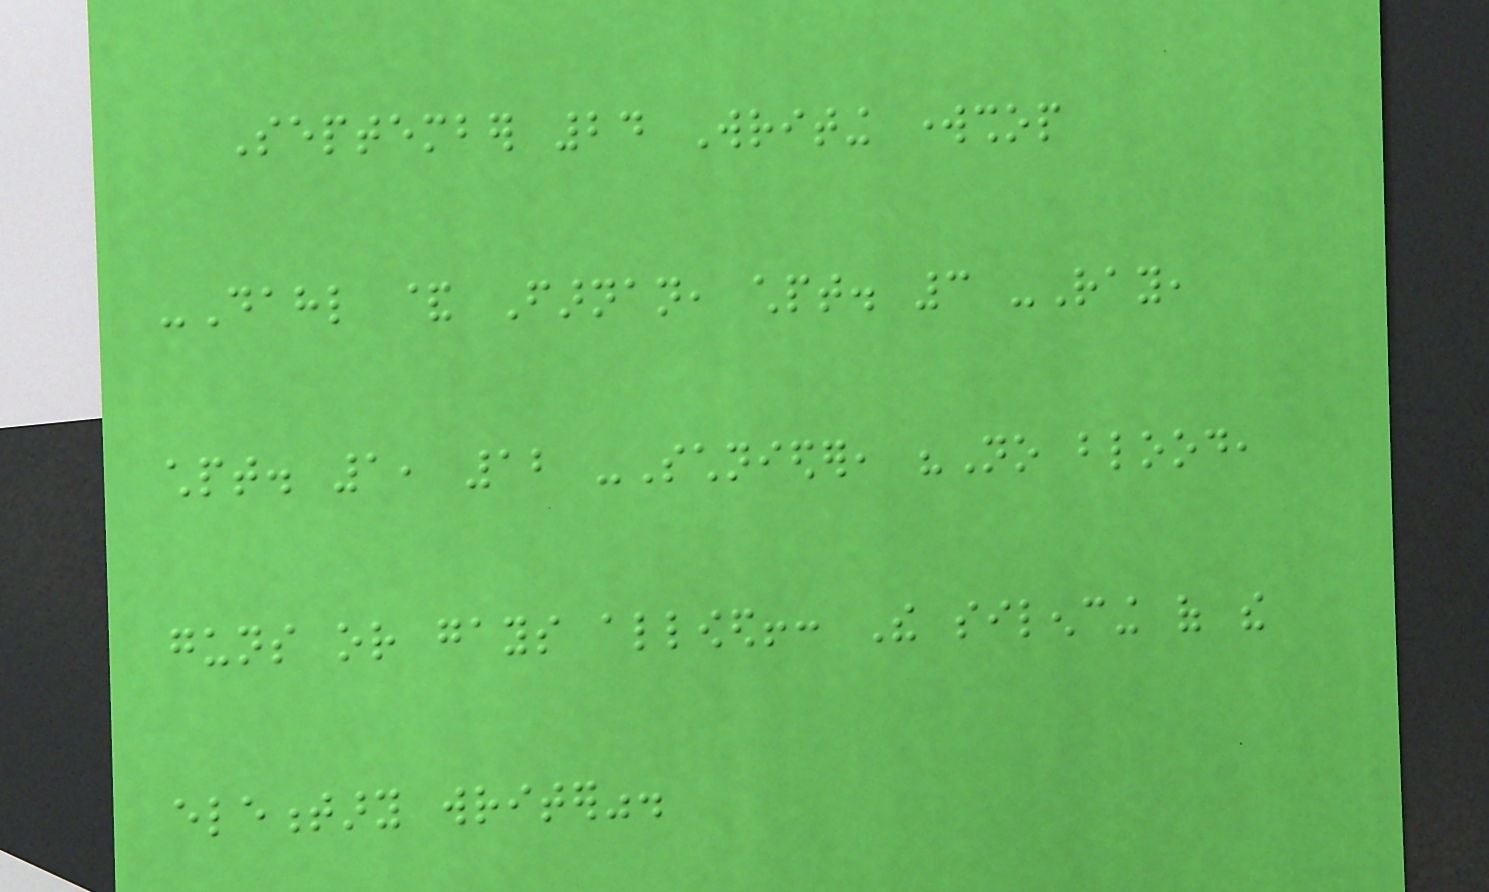September 24 Writing workshop
-Dahl & Farnan, chpt. 3 -Ray,
chpt. 1, 12 -Schnieder, "No blood,
guns or gays allowed!: The silencing of the
elementary writer".
